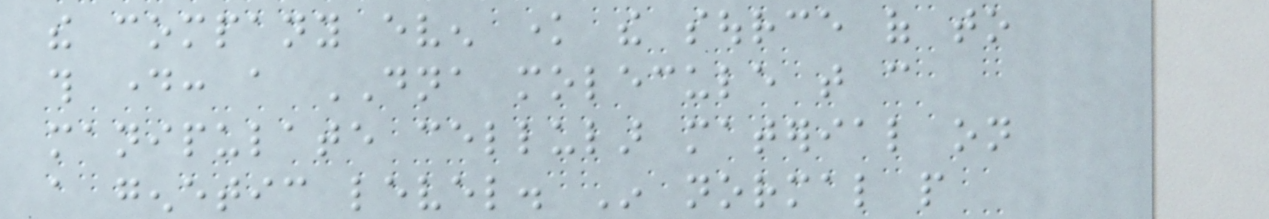the company even know the source of to
this day: a DNA molecule that can
manipulate cellular material on
a genetic level. In normal people
